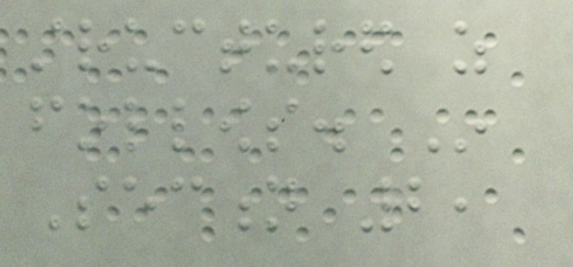structured as
follows. In
Section 2,
